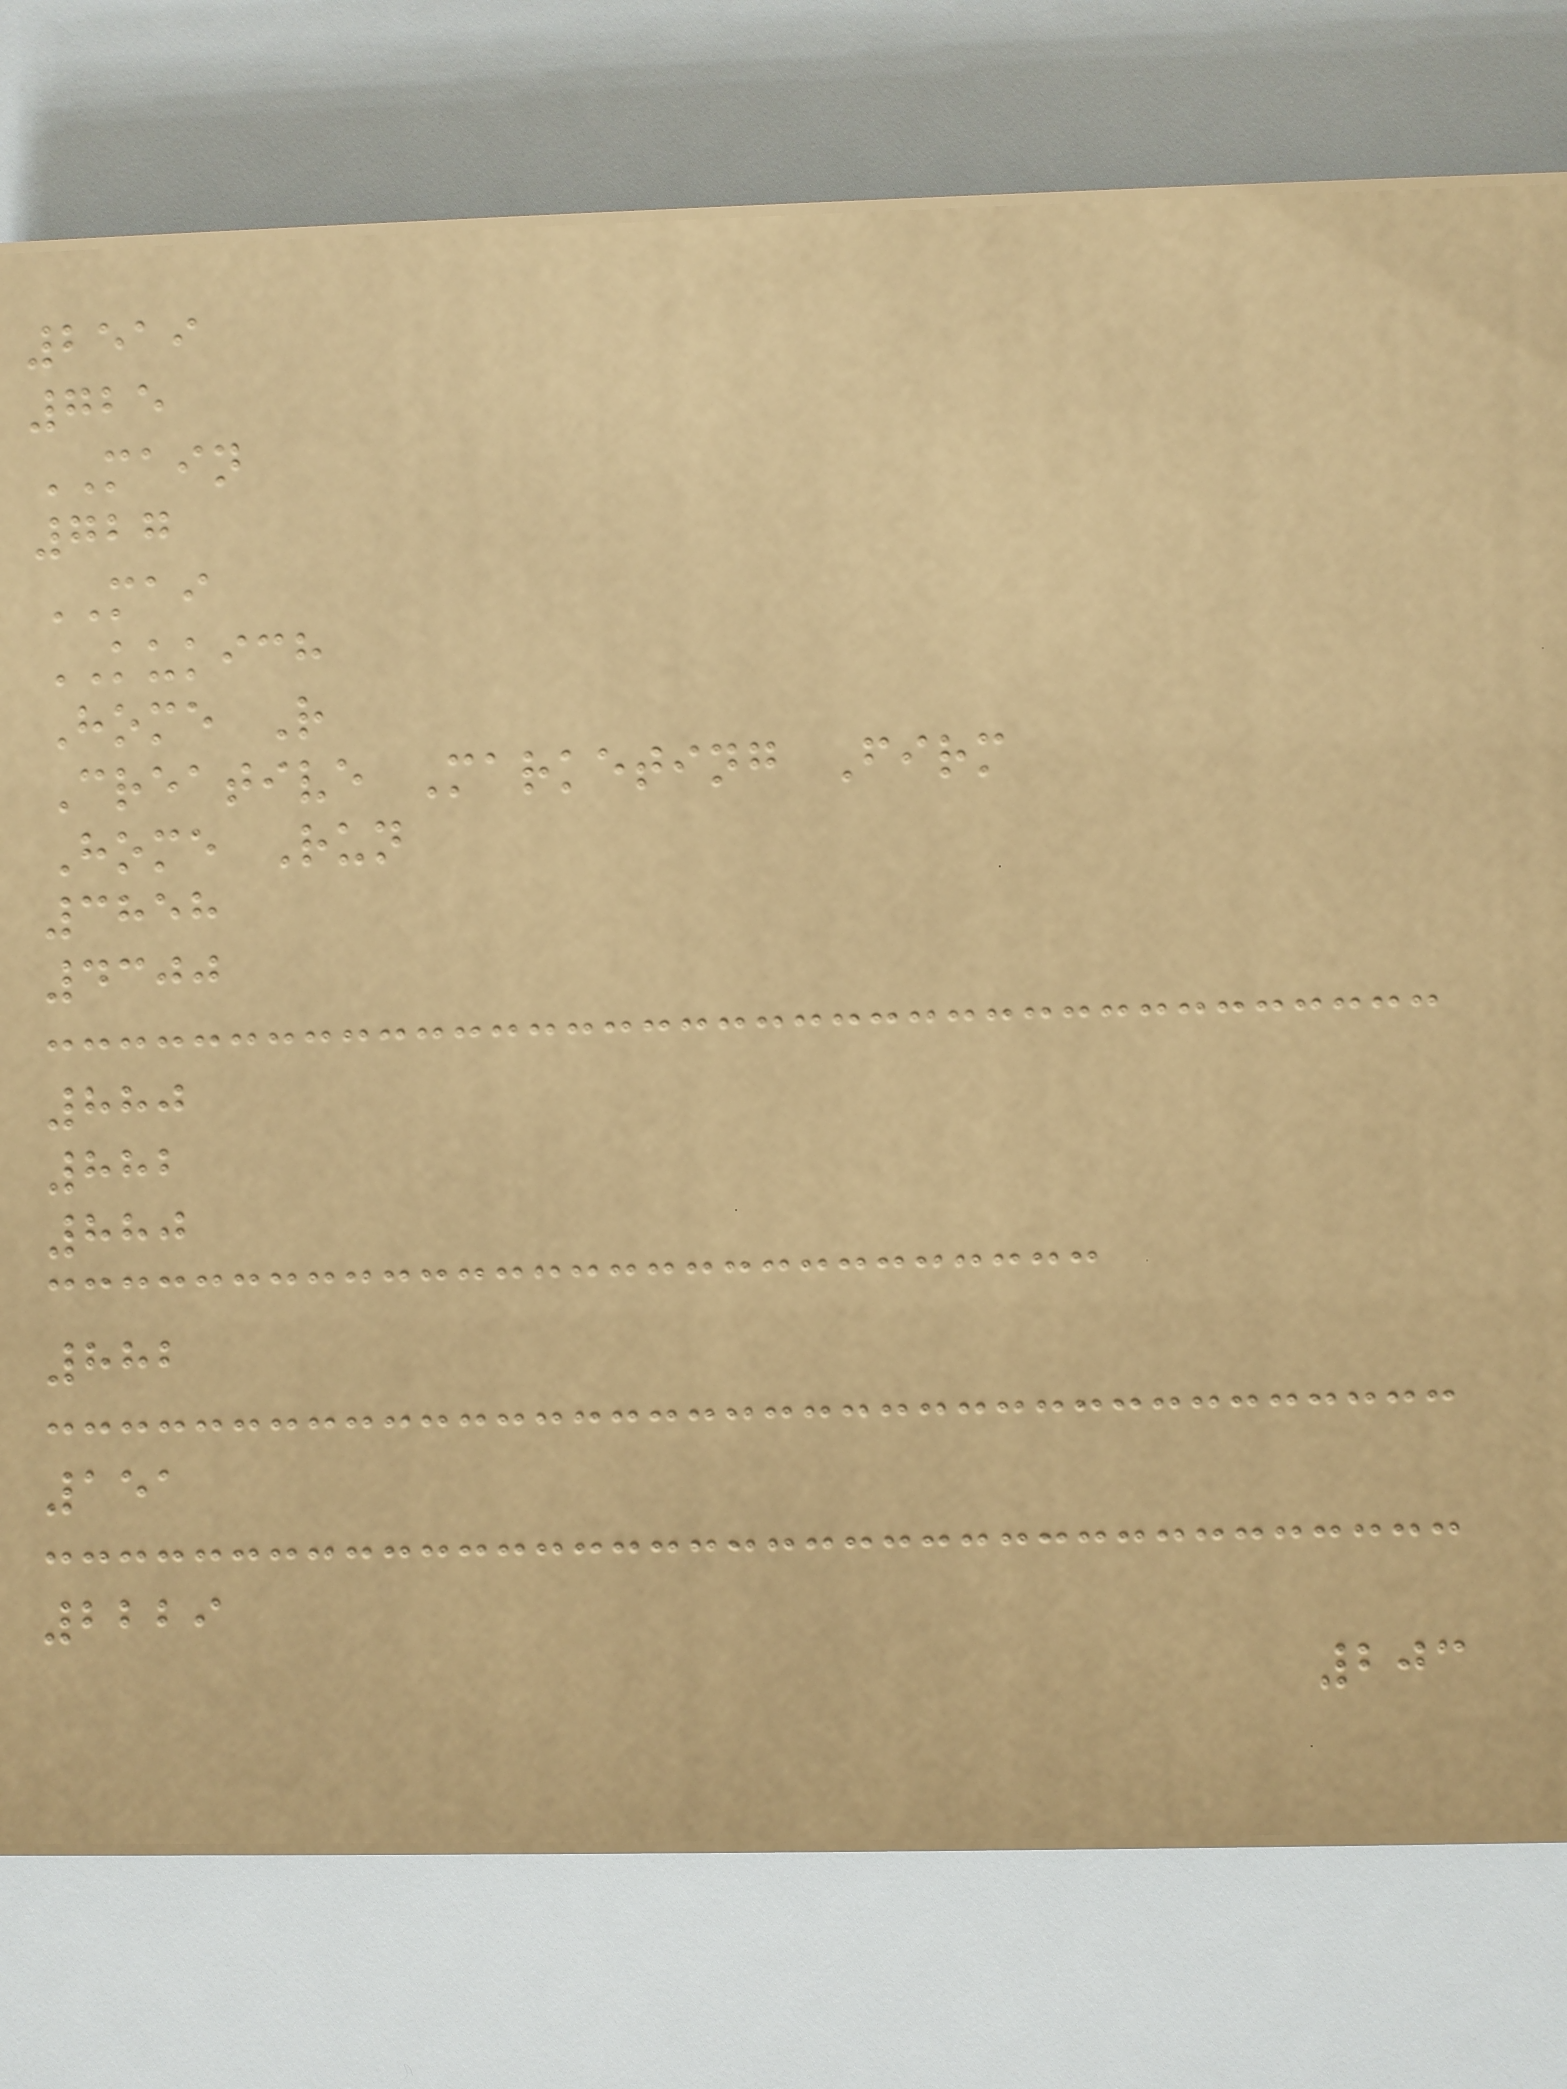2519
725
MAIN
727
MAI
KUKICH
Home R
Creative Marketing Firm
Home Run
3858
4300
880
882
880
882
151
2229
203
